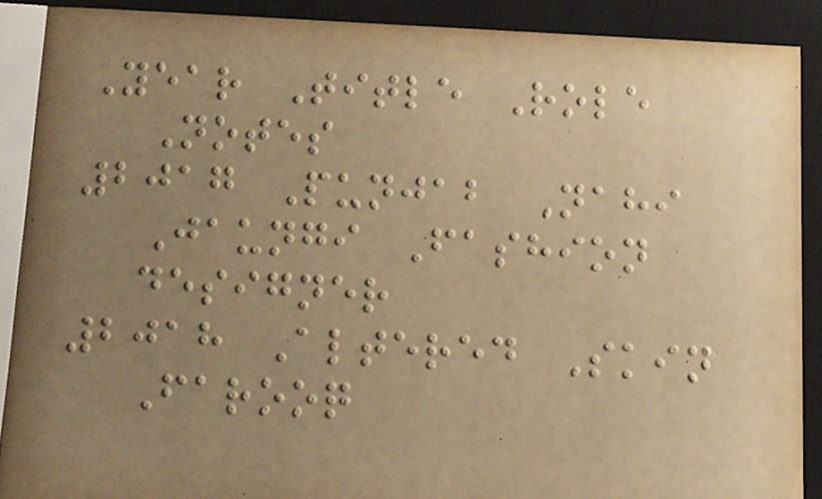Year Title Role
Notes
2017 Punjab Nahi
Jaungi Fashion
designer
2018 Altered Skin
Farooq
